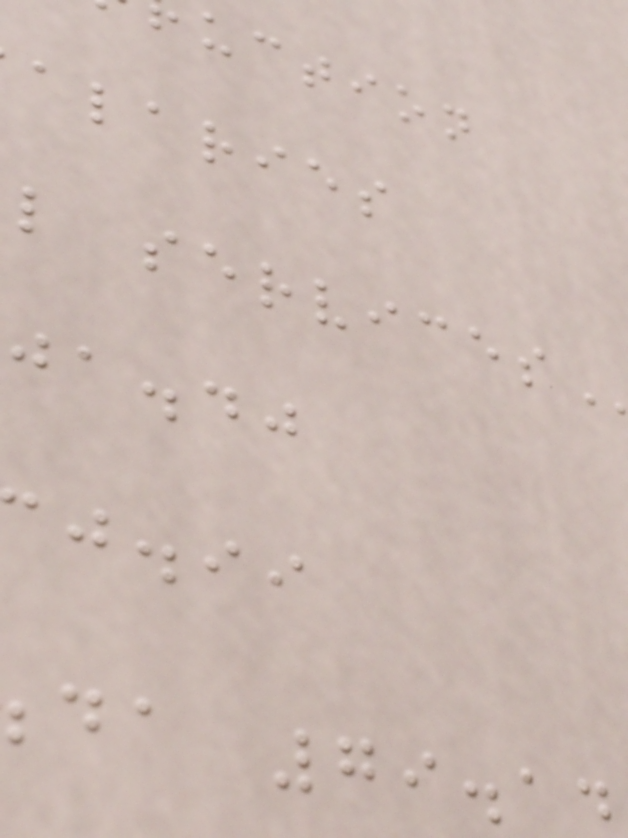uction
alaries
ja.dj
j.ii
da 79.1
